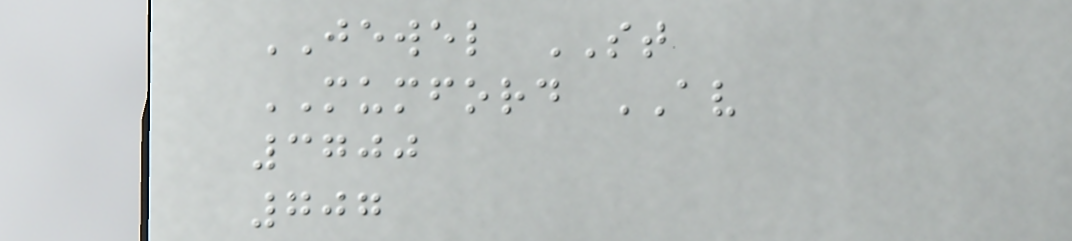JEWEL ST
MUMFORD AV
3700
707
